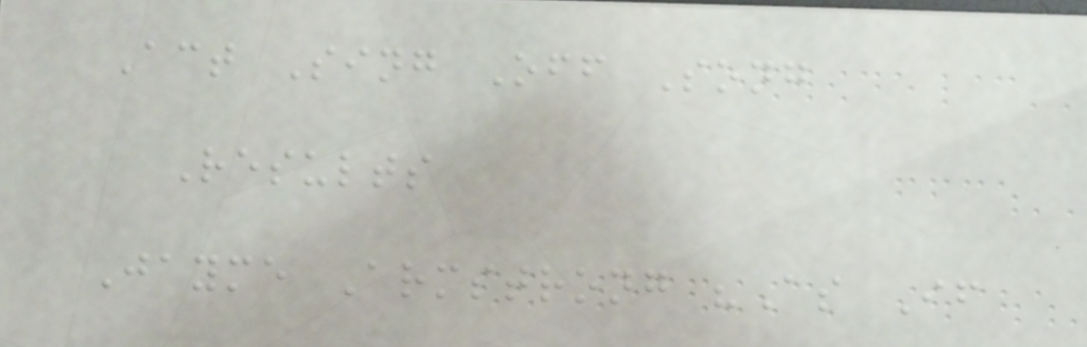Act Sing Off Song
Results
Jayme Armstrong "As If
